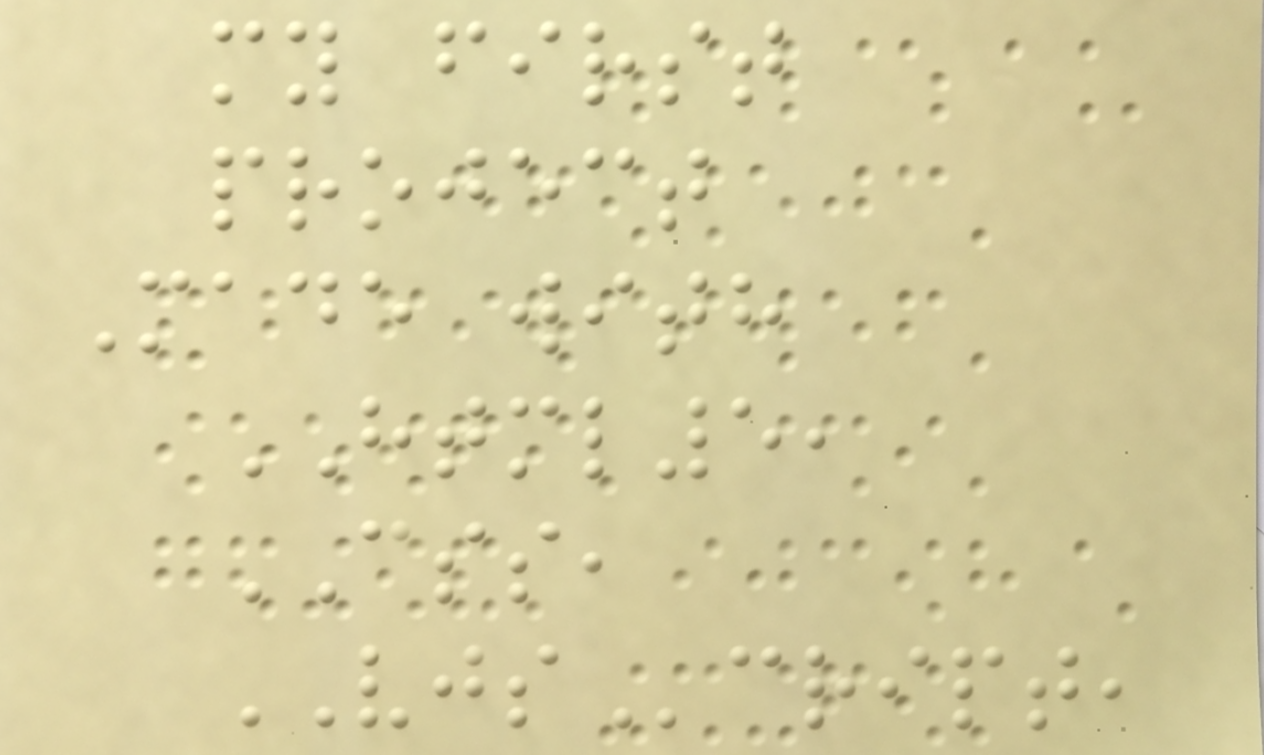my first
project
Made with
HTML5,
CSS,
VJScript,
